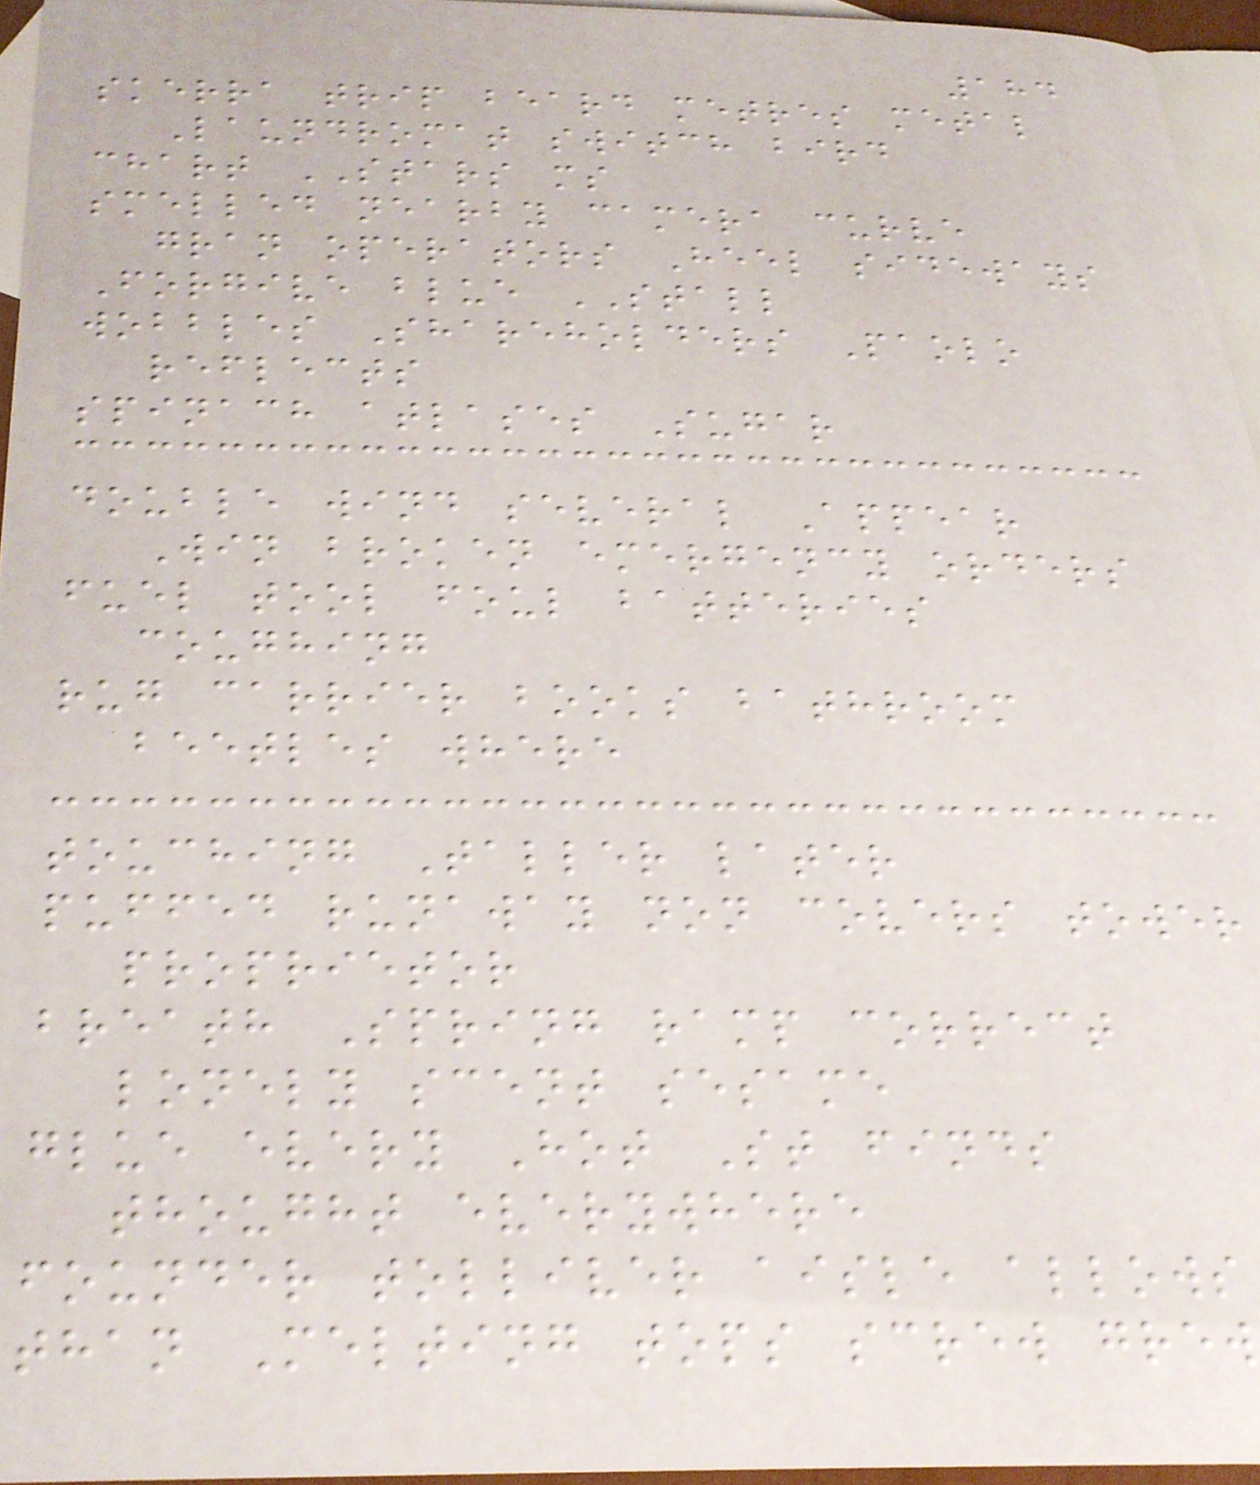184
skerra trip beard metres metal
Laundromat switch bird
chart STARS ms
smelled nearby camera curve
gran operators Heel sideways
Forgive blue STALL
wobbles Shareholders Paolo
reflects
spinach atlases Sugar
double wind several Appear
Win broken emergency orders
fuel tool foul batteries
coughing
rug carrier books bathroom
beetles where
touching Taller later
puffed runaway non covers tower
proprietor
breath Spring ramp correct
lonely scent sesame
glue every Hot St finds
thought everywhere
founder tolliver aisle allows
than Melting tops screw grew
